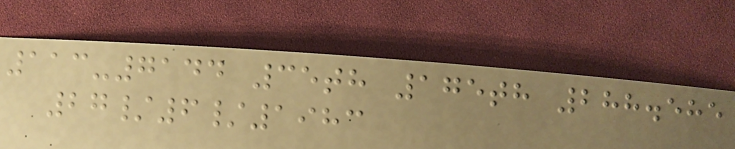113-7144 35th 175th 288.585
27/6/1983
